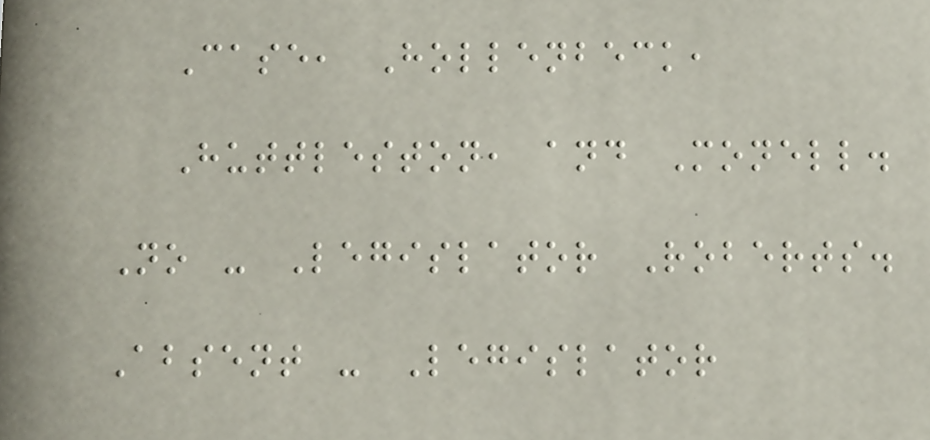Case, Hollenbeck,
Huttleston, and Monell.
No - Legislator Roberts.
Absent - Legislator
